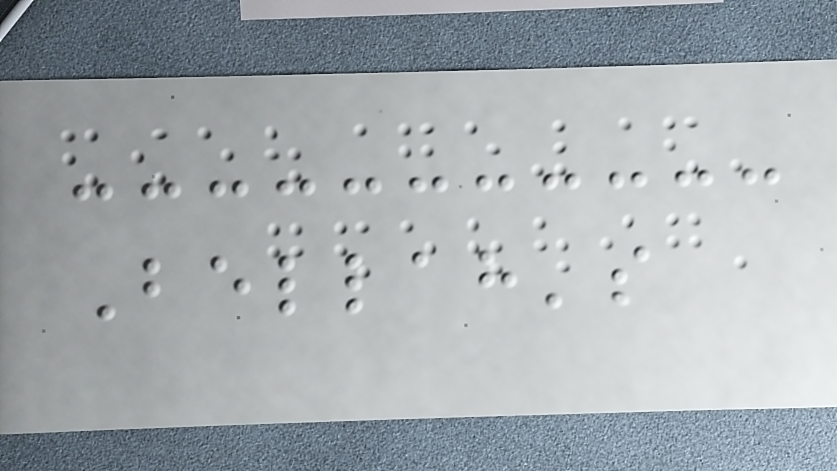Bellah's
